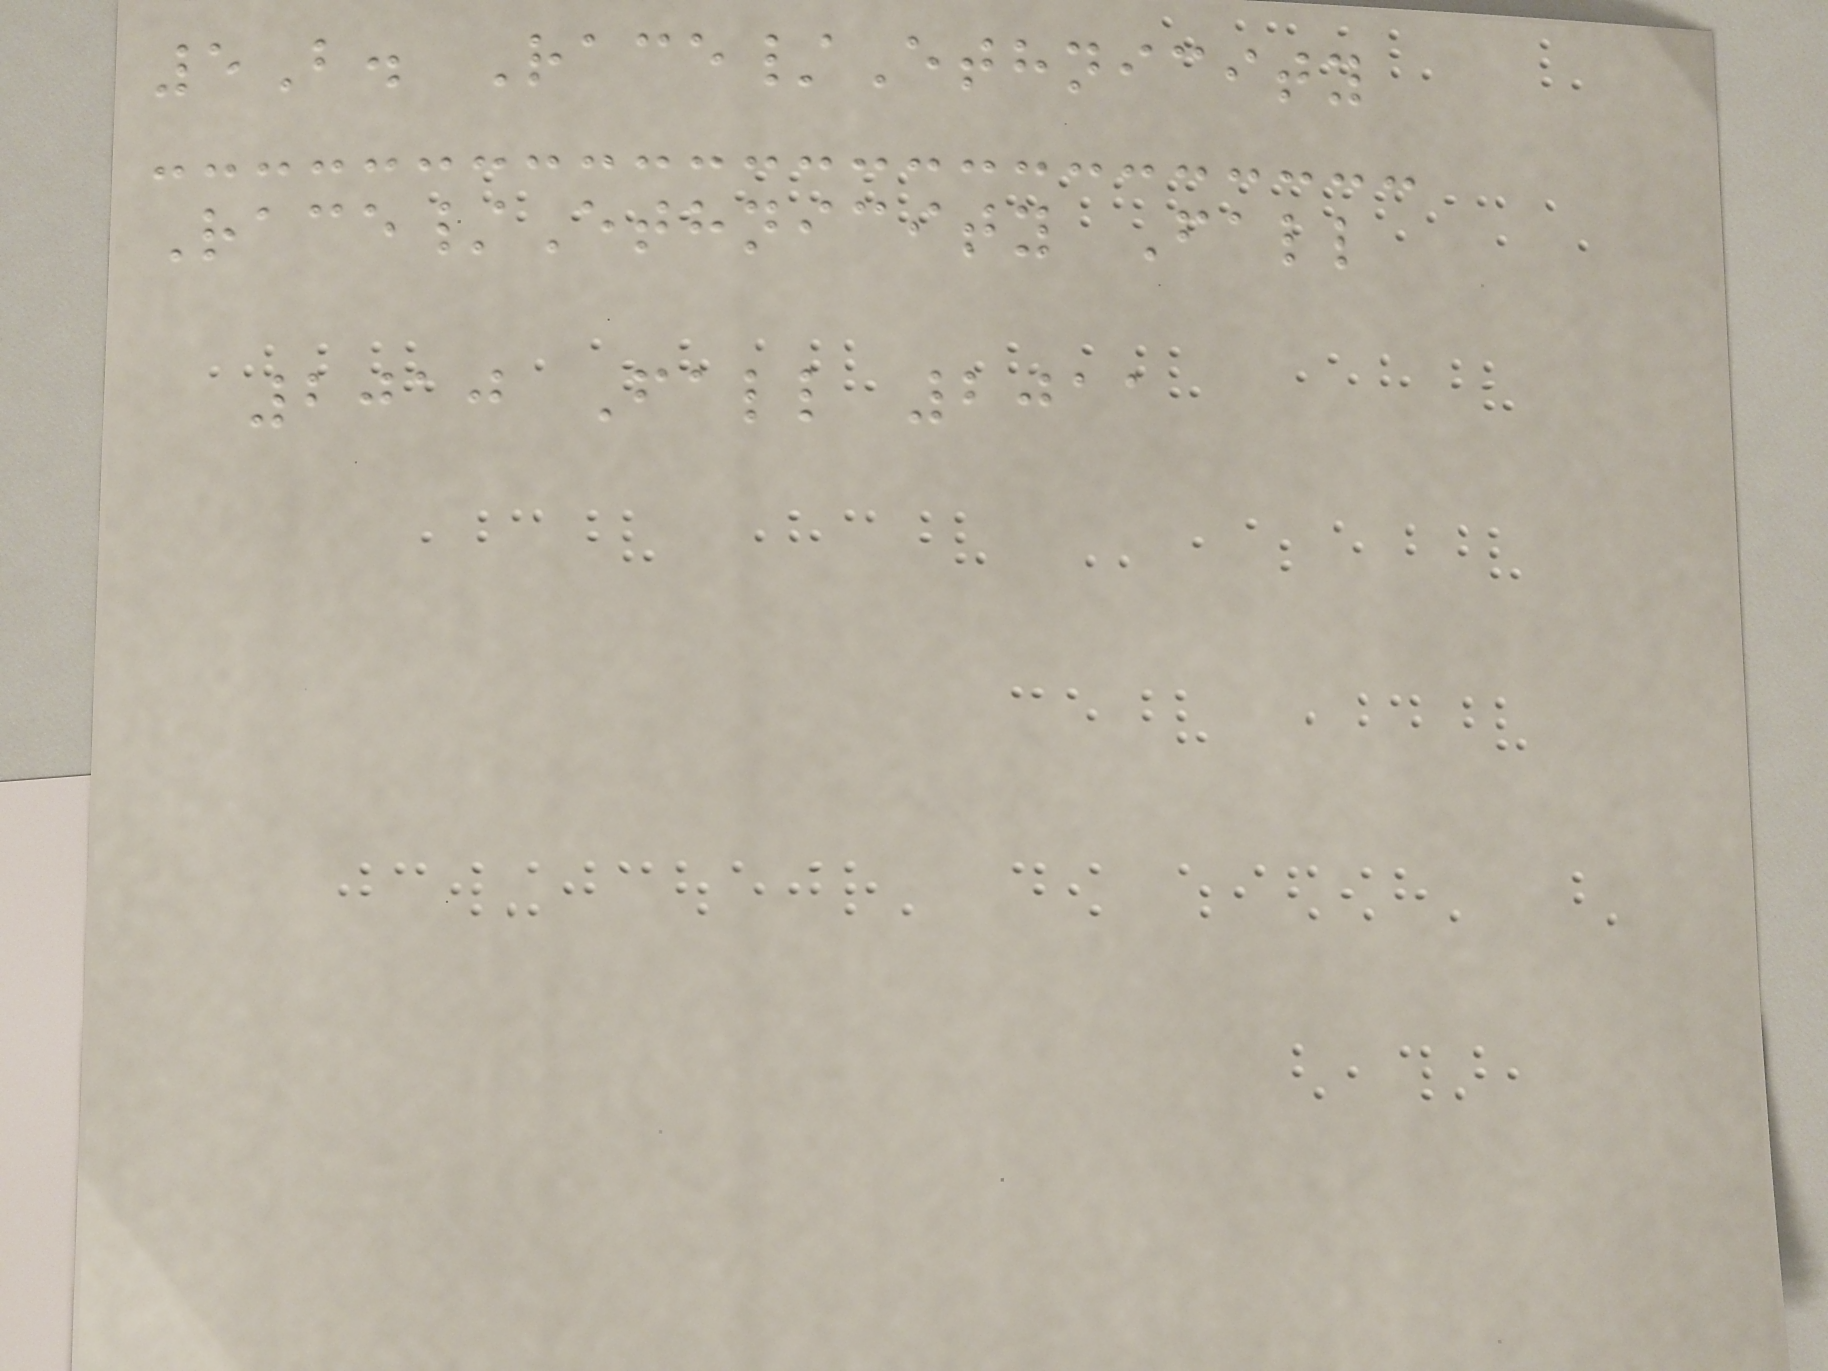5B. Race/Ethnicity
Race/Ethnicity Fall
2010 Fall 2011
